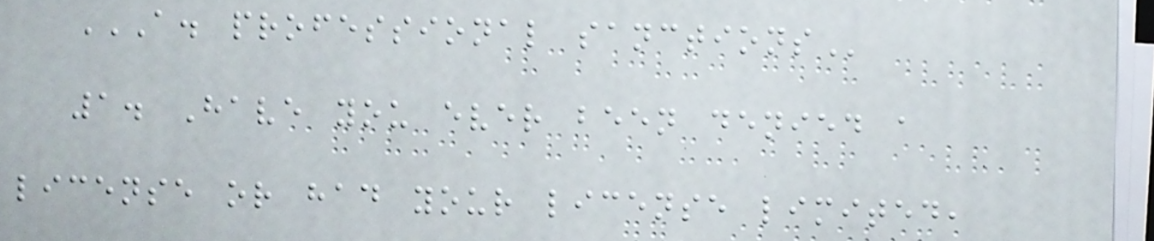A. PROFESSIONAL SANCTIONS
1. Have you ever been denied a
license or had your license limited,
